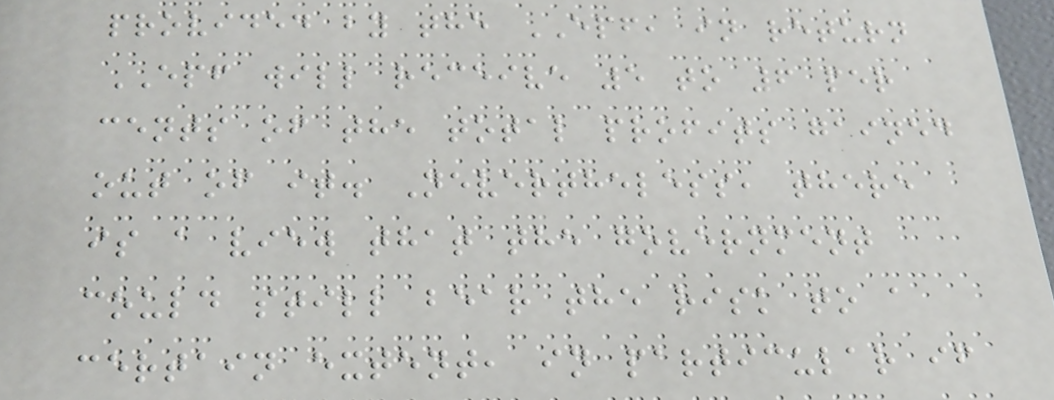provided by the EPF, in return
EPF will receive 5 to 6 per
cents of the total profits gained
out of it. Nevertheless, there
is a view that the government
could still bear the risk to a
certain extent, in particular if
